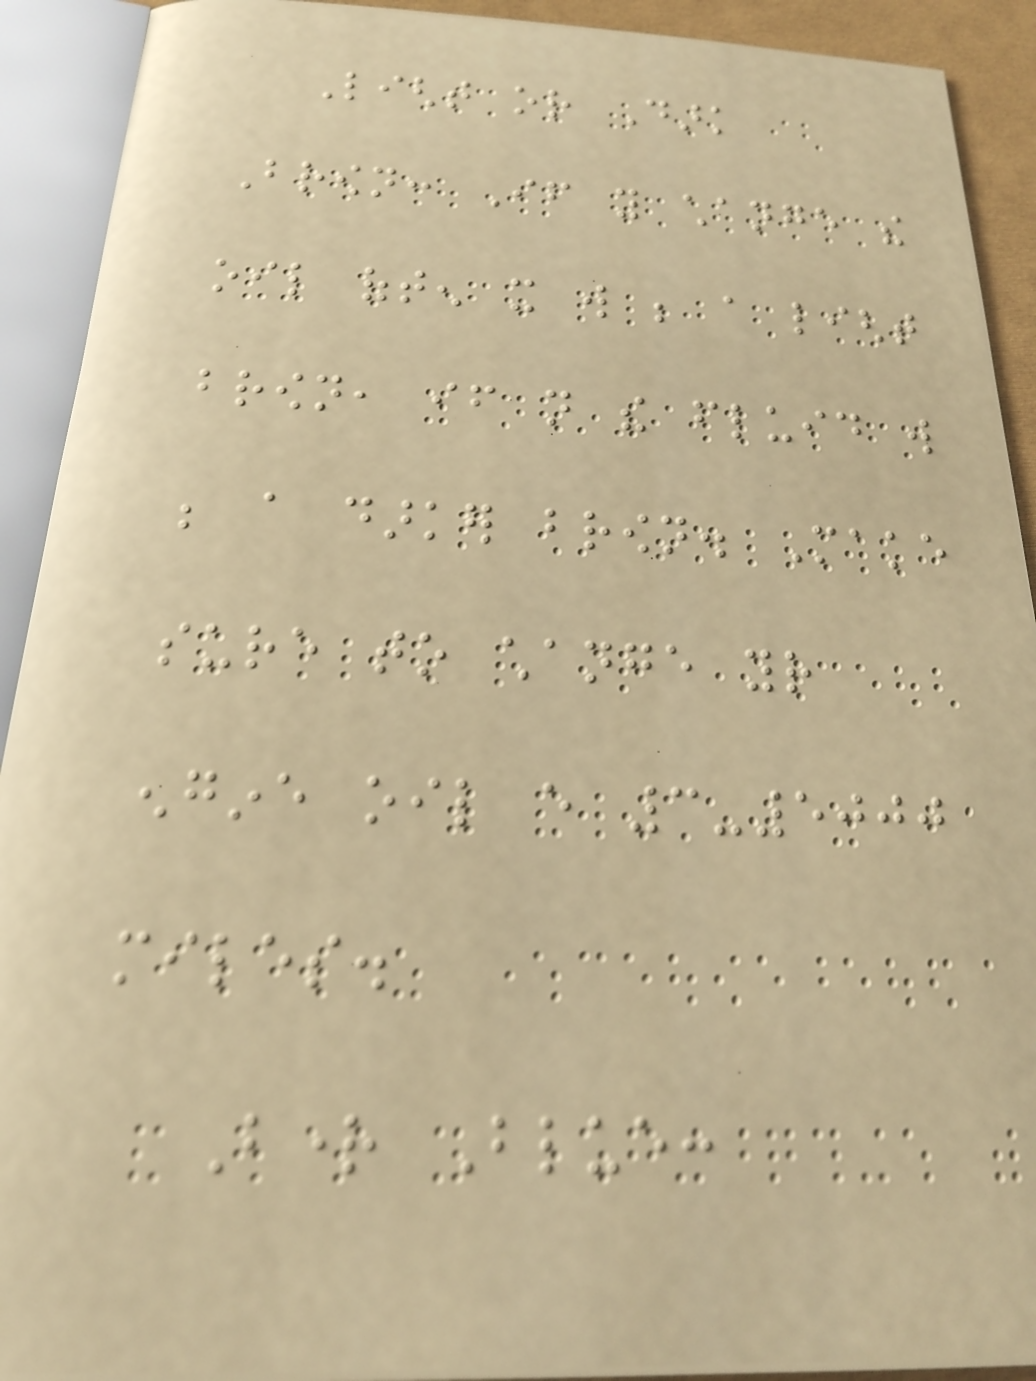Light or Dark
Brown: If you change the
oil often it will be a light
brown, if not the fluid will
be a darker brown. Make
sure to change your
engine oil every 3-5000
miles.
Bright Blue:
